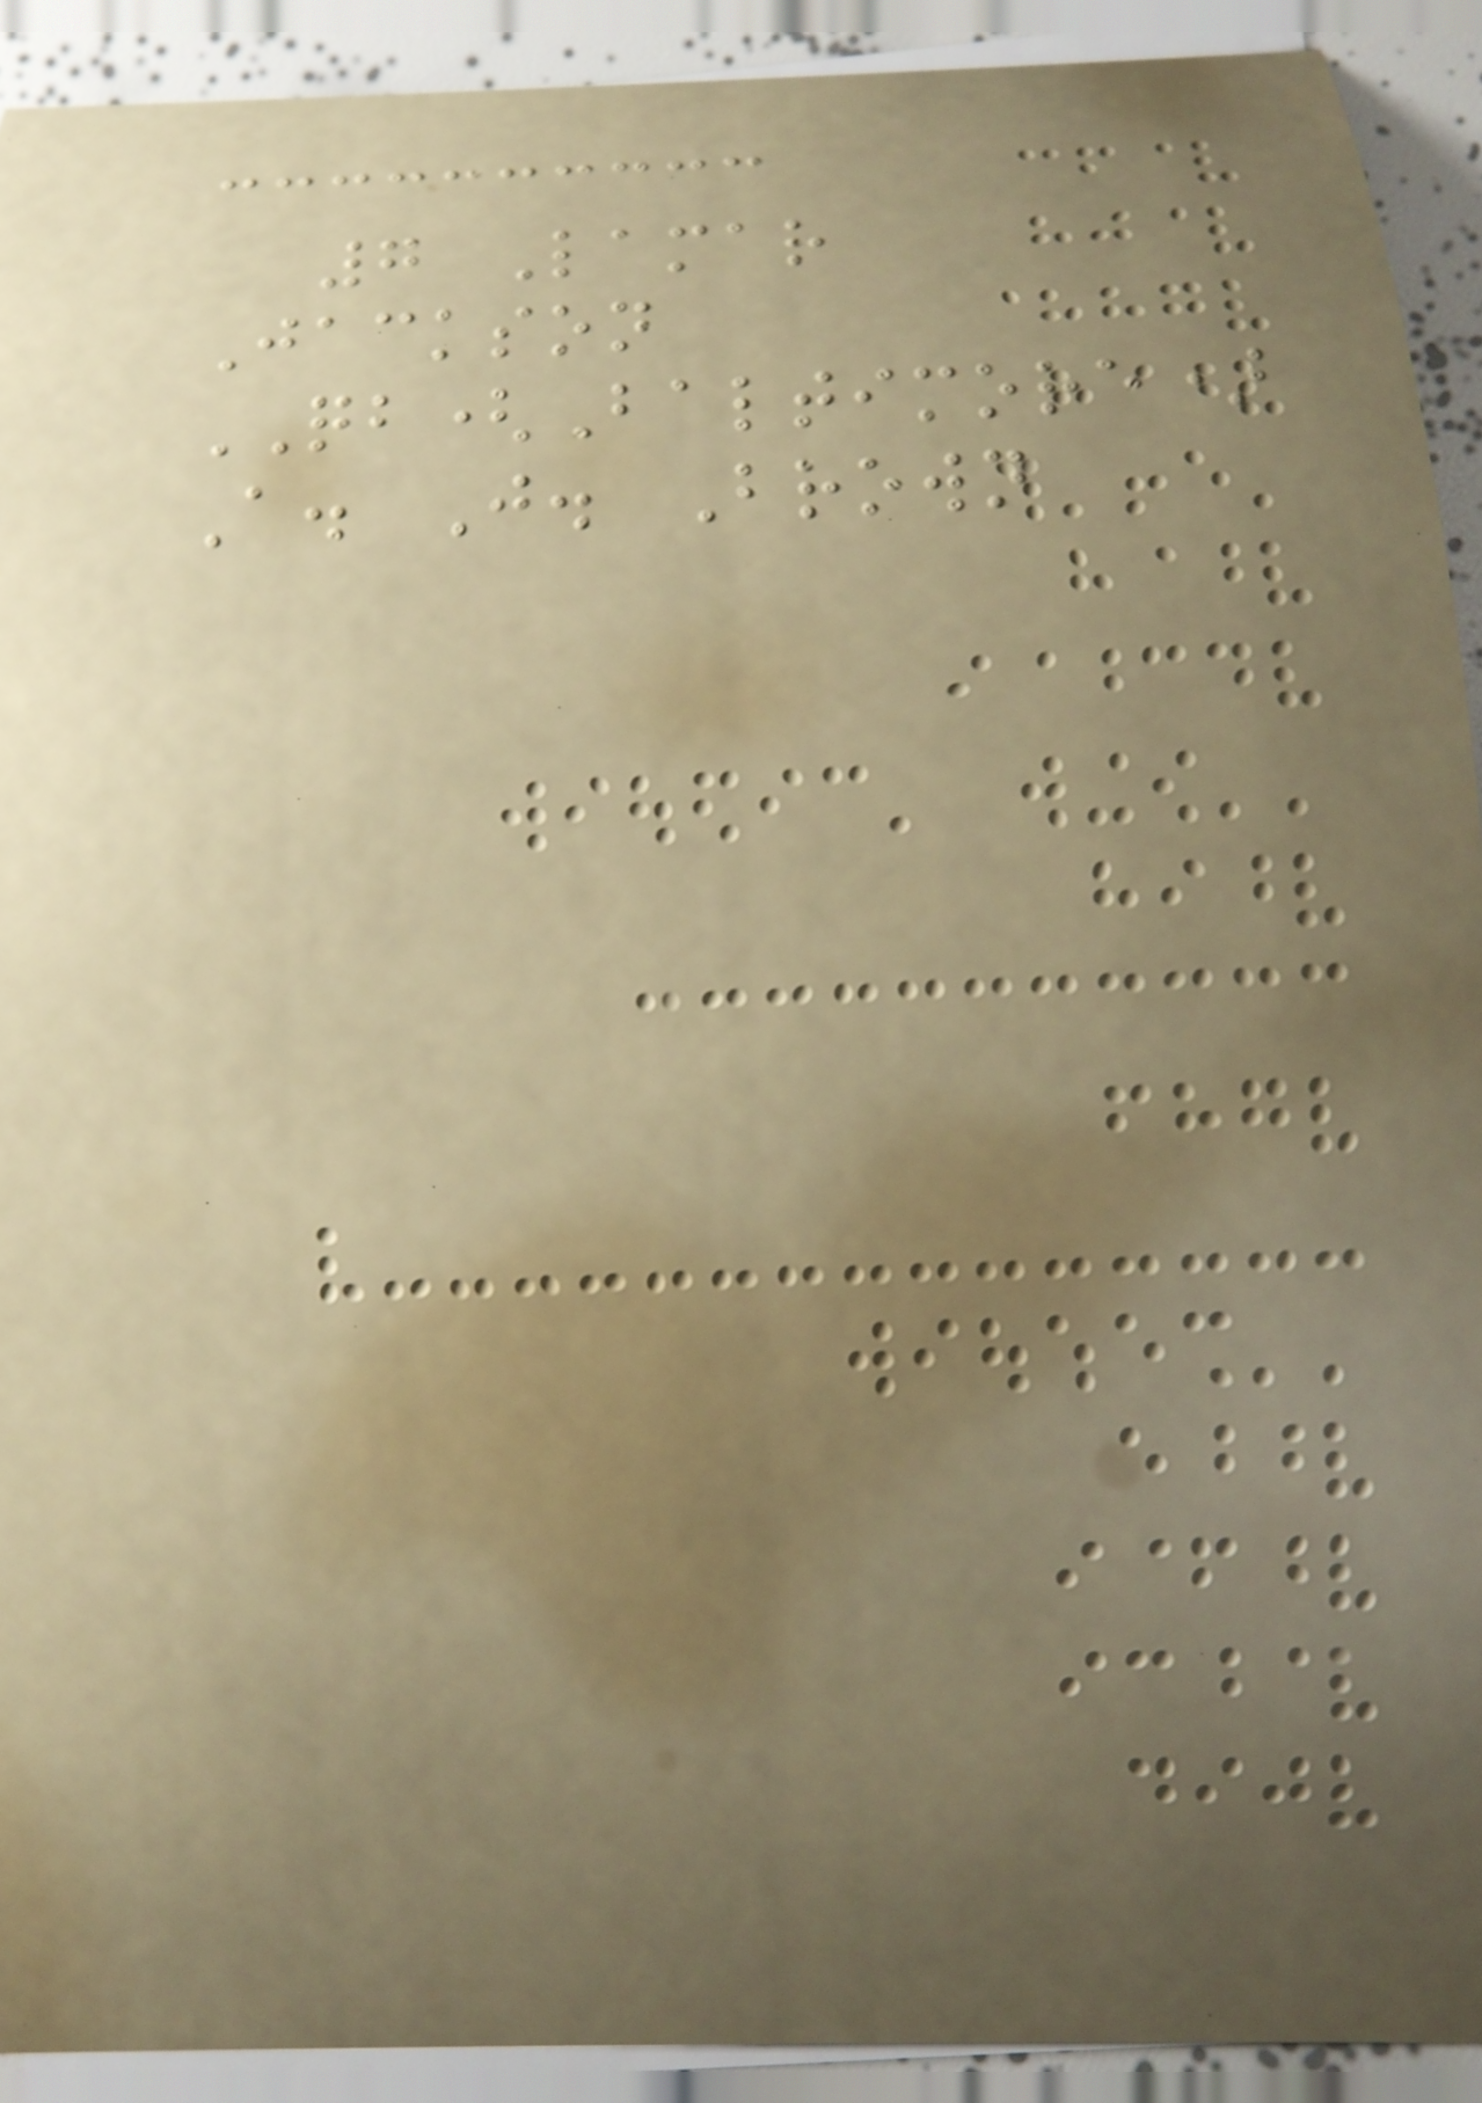7 Lamar
Jackson
QB(Baltimore)
A. J. Brown
